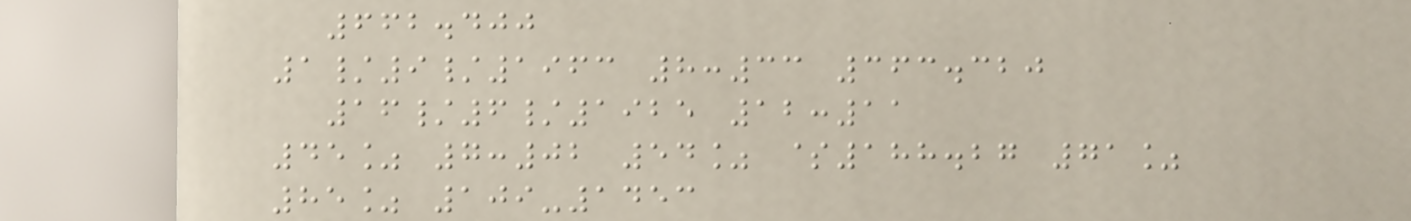662.400
1/9/1963 8:33 363.320
16/6/1925 12:11
45% 7:02 54% $188.27 71%
85% 109-1453
